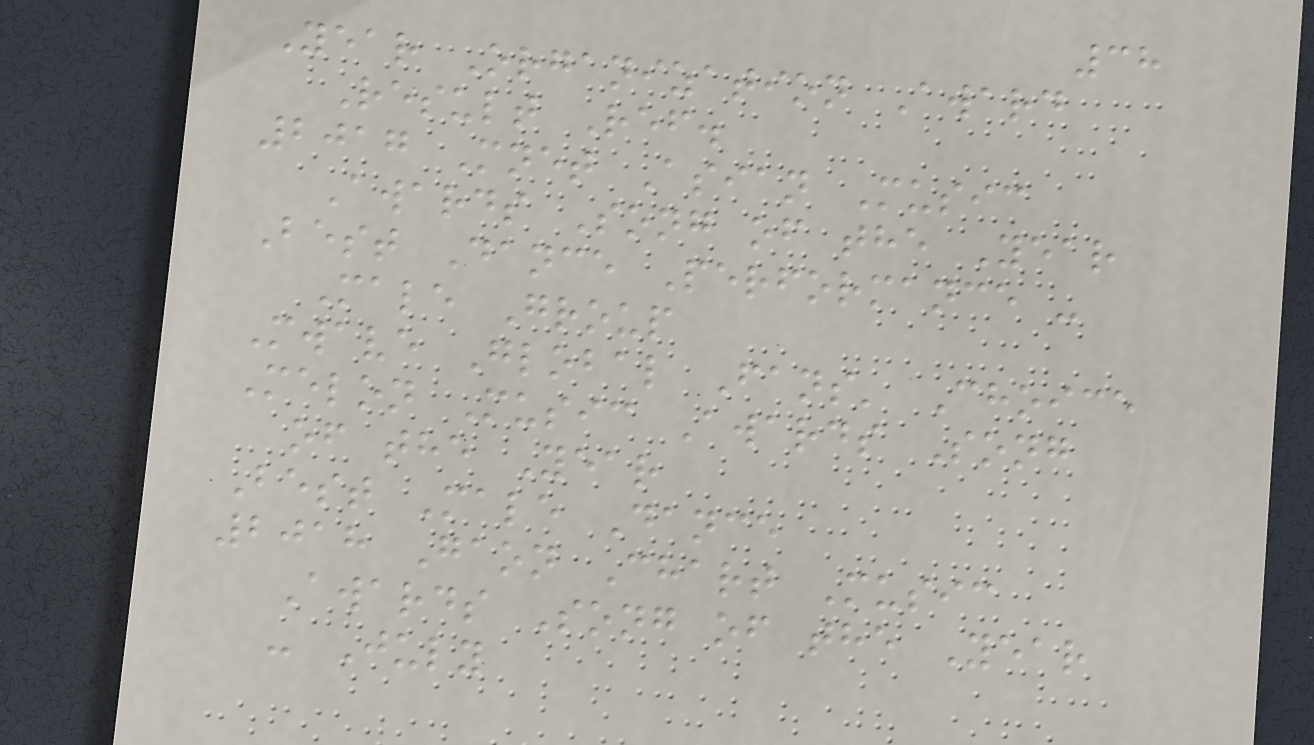38
Year Organization Award
Result Ref.
2017 Mnet Asian Music
Awards Song of the Year
Best Dance Performance -
Male Group
Mwave Global Fans' Choice
Melon Music Awards Song
of the Year
Best Male Dance
2018 Gaon Chart Music
Awards Song of the Year
- July
